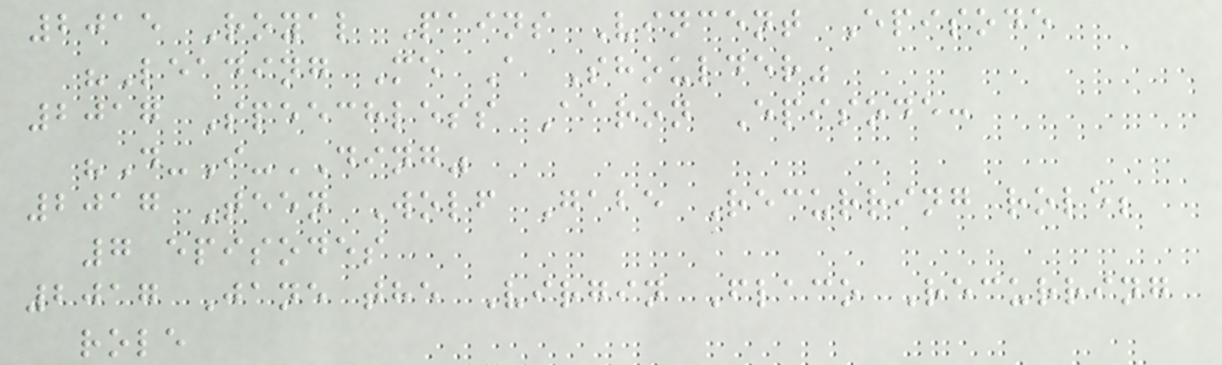2015 Royal Pains Vincent Episode
"Leading Me A Shoulder"
2017 Speechless Aaron Episode:
"D-I-DING"
2017 Teen Wolf Gabe Recurring role;
7 episodes
2017 Jane the Virgin Flaco Recurring
role
